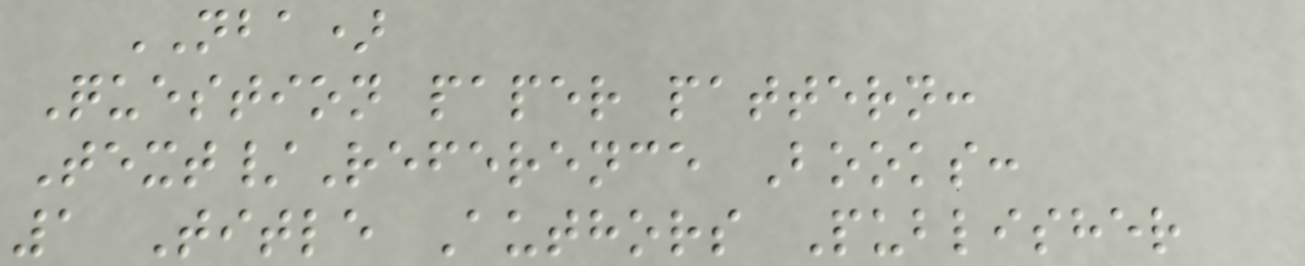NBA)
Question paper pattern:
Text/Reference Books:
1 Title Authors Publisher
